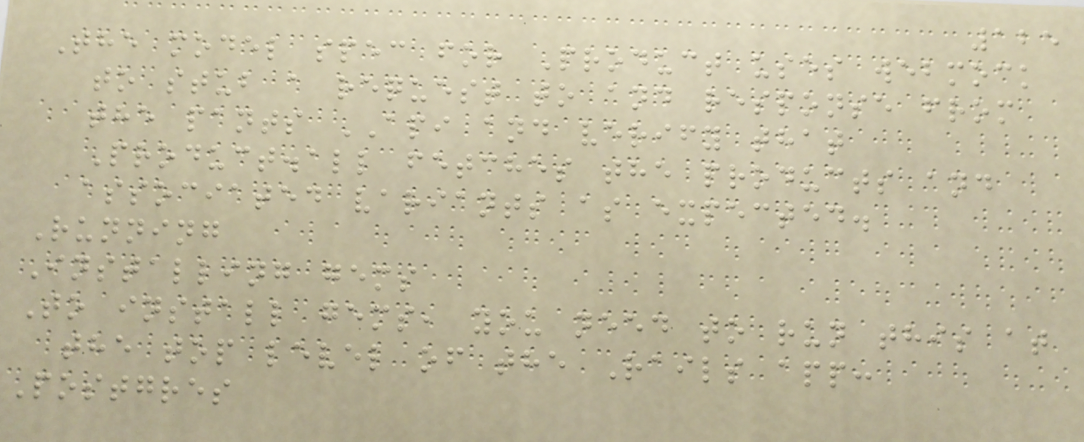125
The model spec for Product uses webmock
to stub a request to and response from
the pants API and verify that
Product.all fetches the products and
associated variants as expected.
Running
Installing gems
To install gems, you need to run this at
the top level of the Rails app:
Postgres
